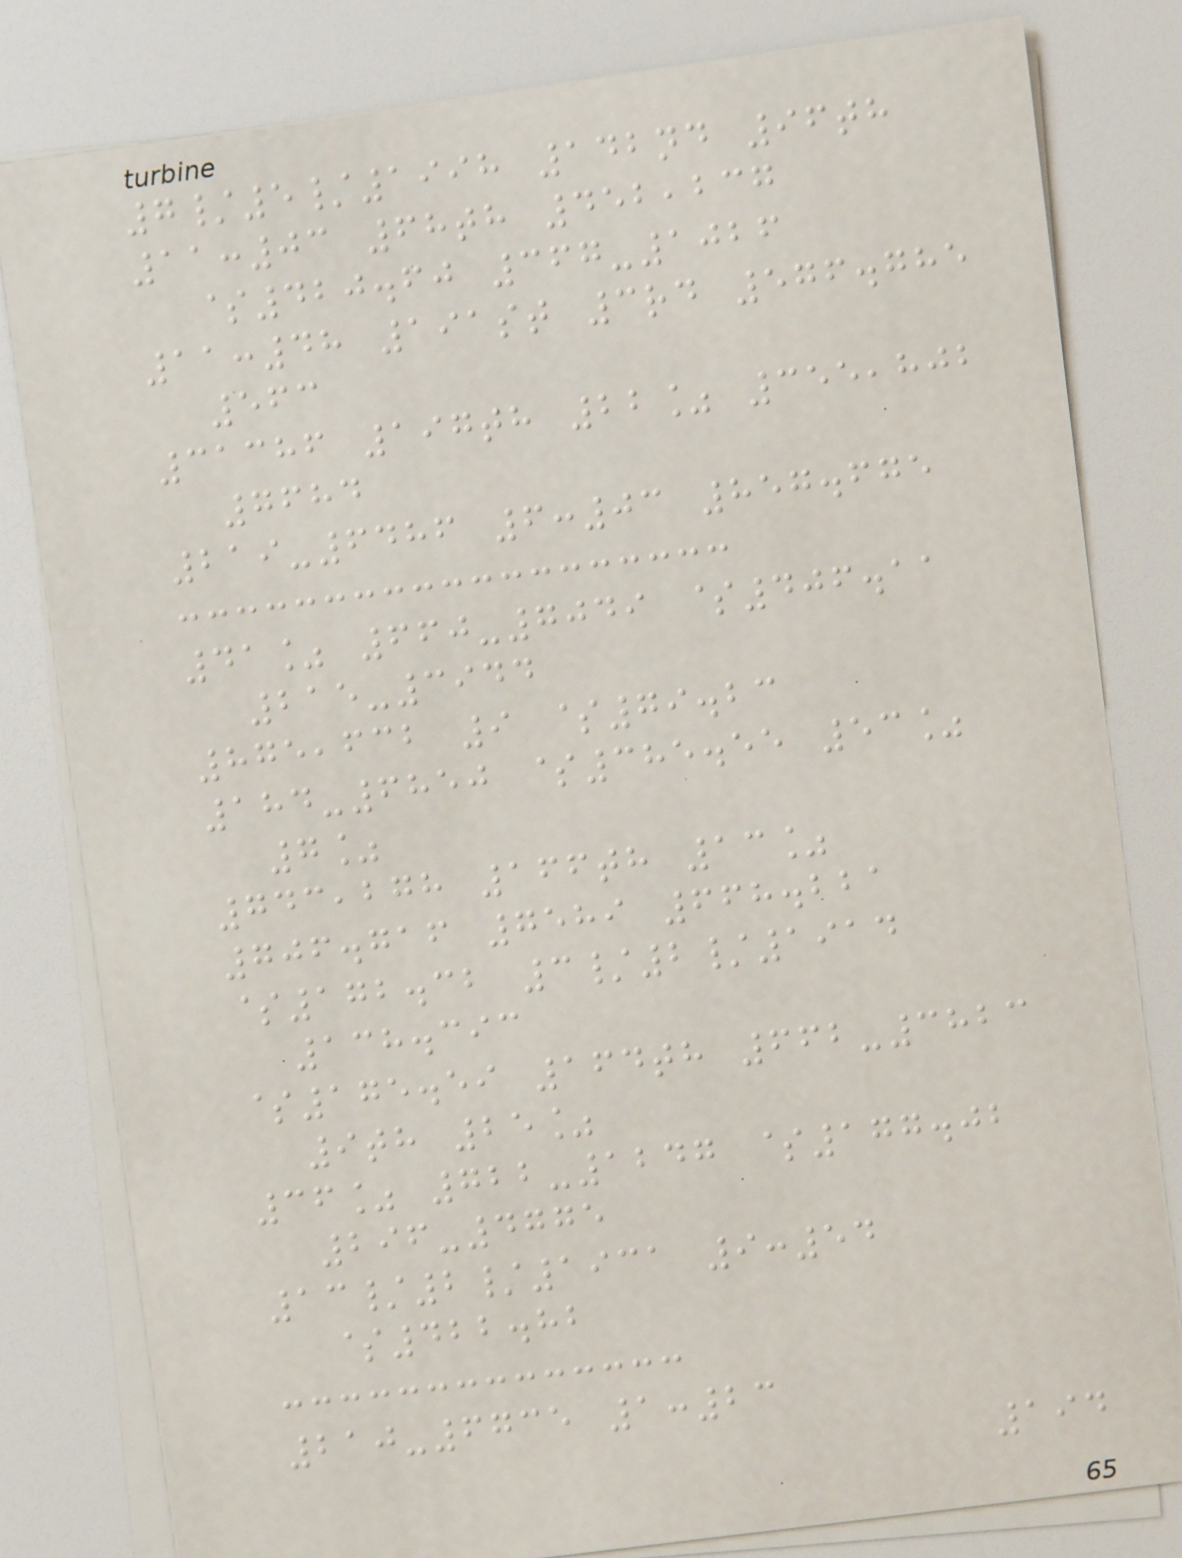7/5/1998 142nd 96th
11:03 68th 452,237
$420.60 367-1026
11:48 191st 3rd 576.785
563
31386 197th 22% 355,802
7684
219-6486 6:03 857.675
41% 660-7049 $406.11
215-3944
875,632 9 $79.23
184-6850 $385.55 53%
7%
743,278 166th 13%
706.716 7589 668.221
$172.32 3/2/1914
138.393
$175.59 164th 662-3823
9th 25%
36% 722-1247 $177.02
296-4775
13/2/1931 9:54
$422.82
210-6735 1:23
194
